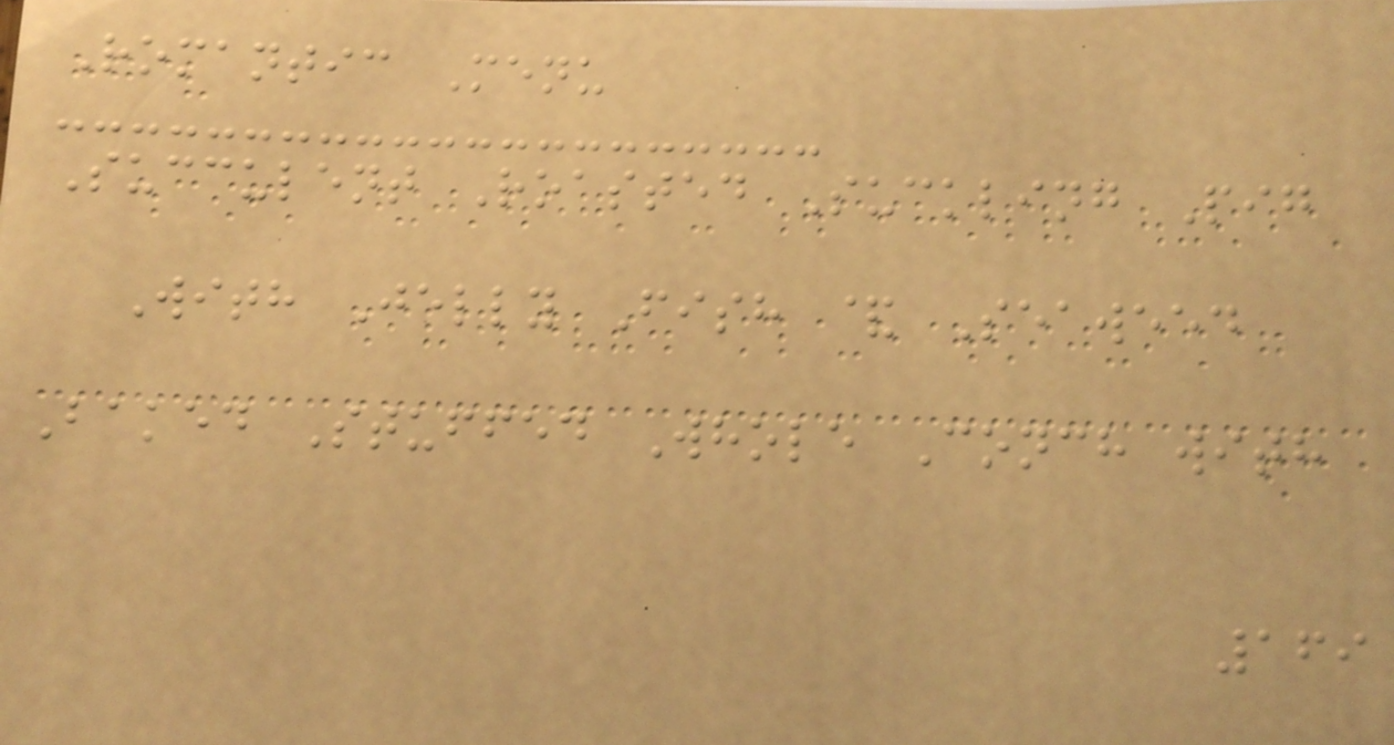Romantic Menu
Succulent Roasted Suckling Pig
With Jelly Fish & Seaweed
Baked Stuffed Whole Conch with
169
